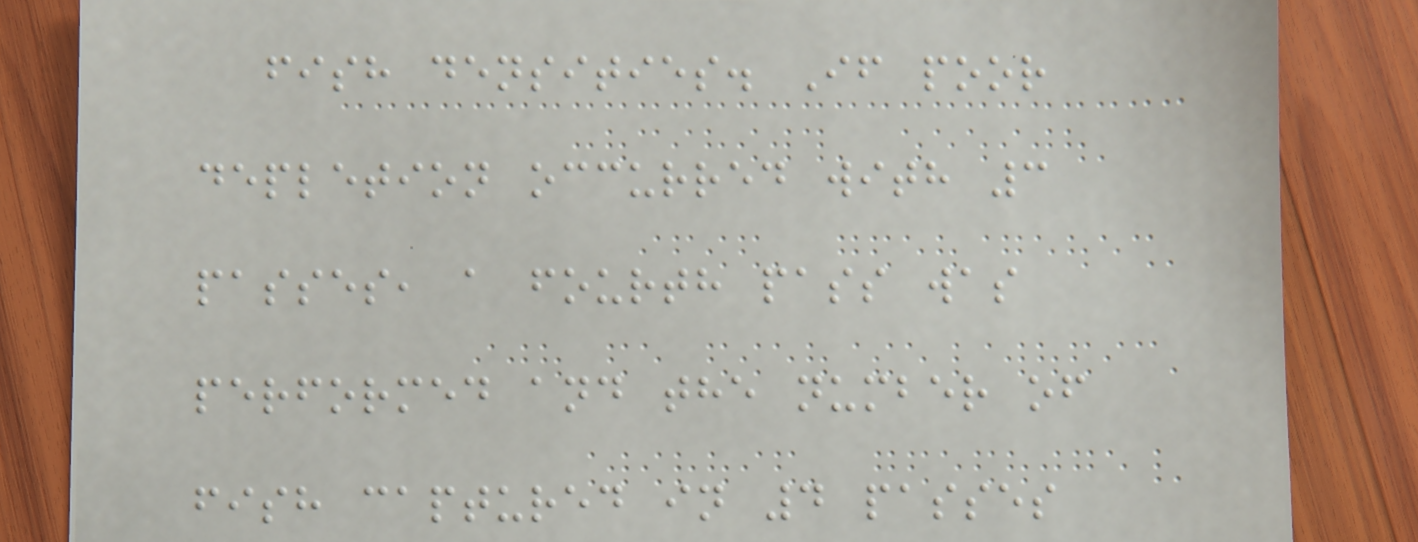fish densities. If poor
depletion occurred with 3
passes, a fourth pass was
performed and the number of
fish captured in 4 passes
